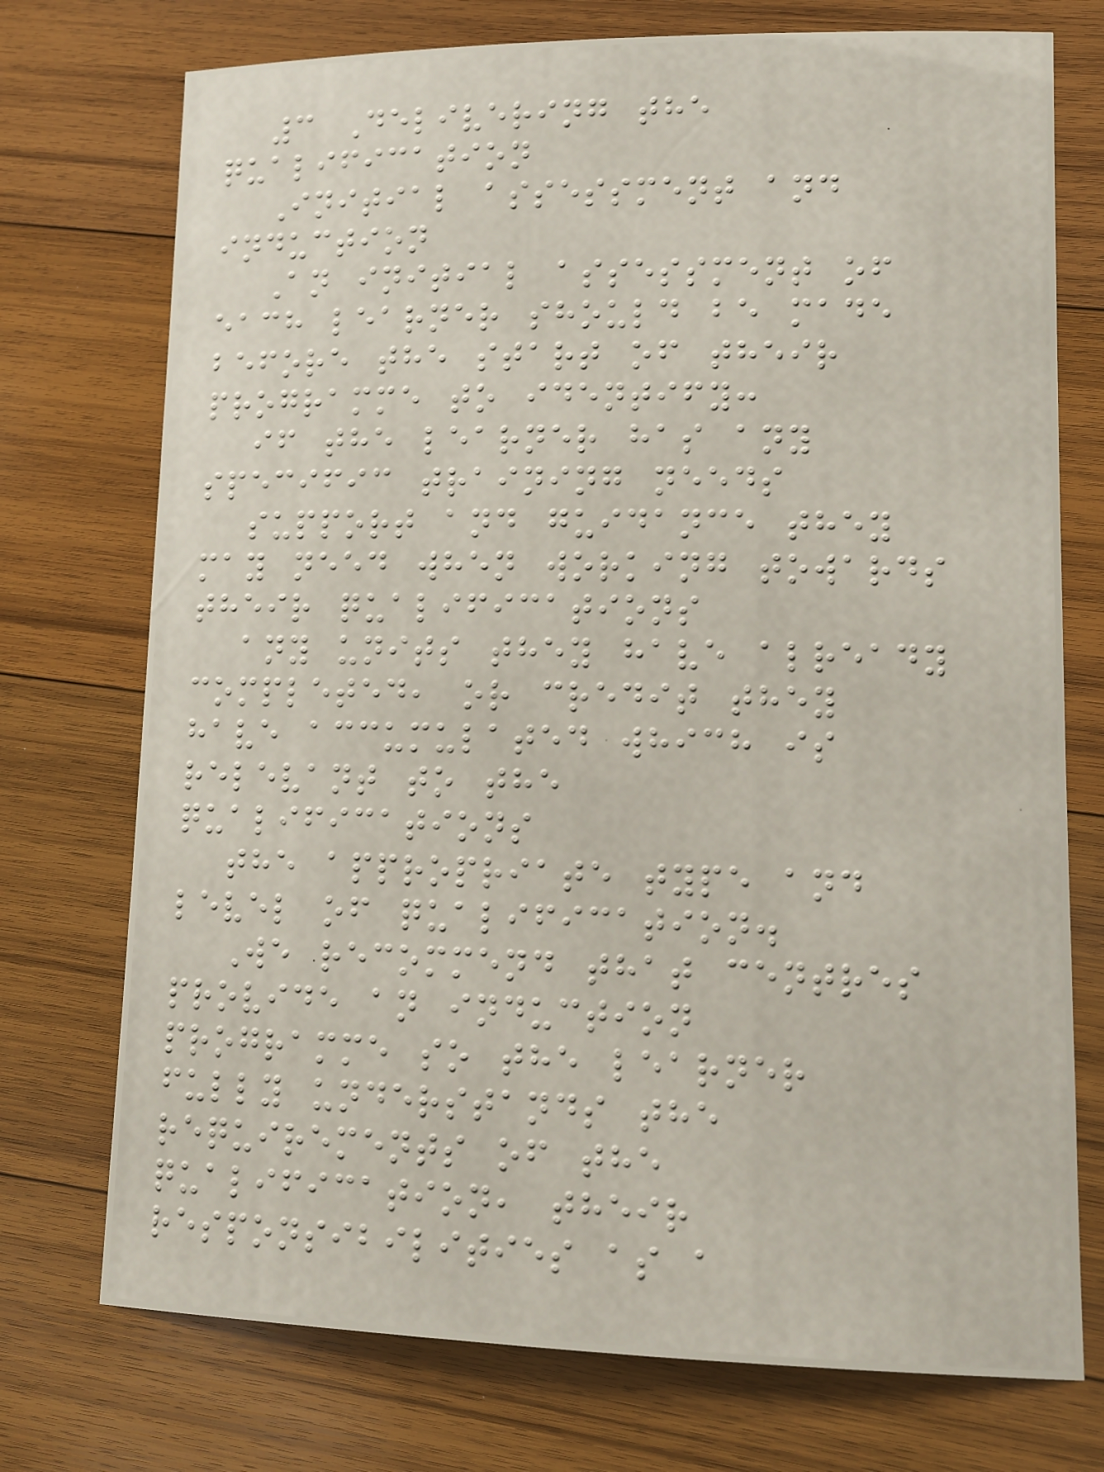3 Delivering the
qualification
Initial assessment and
induction
An initial assessment of
each learner should be made
before the start of their
programme to identify:
if the learner has any
specific training needs
support and guidance they
may need when working towards
their qualifications
any units they have already
completed, or credit they
have accumulated which is
relevant to the
qualifications
the appropriate type and
level of qualification.
We recommend that centres
provide an induction
programme so the learner
fully understands the
requirements of the
qualification, their
responsibilities as a
